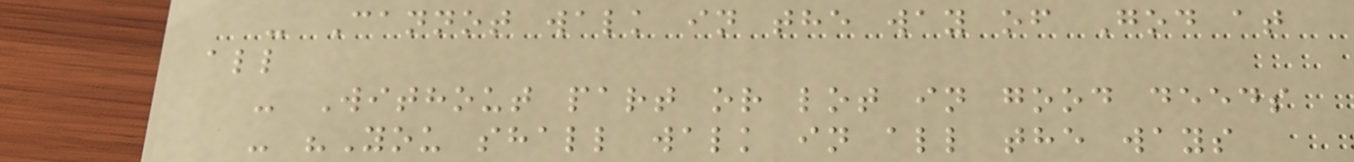- Cannot walk in the way of God at
all
- Without part or lot in good deeds
- "You shall walk in all the ways
